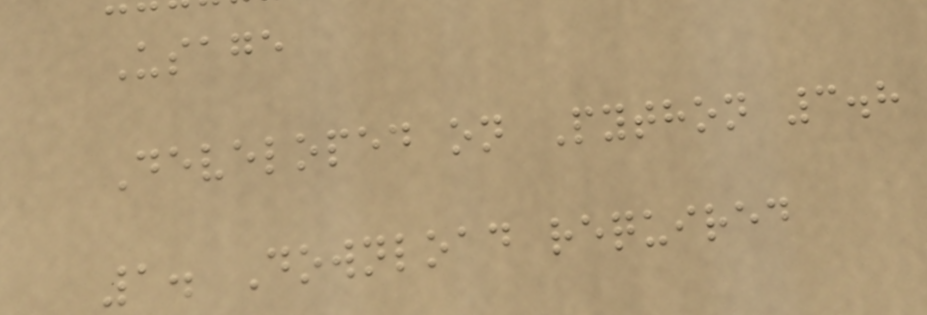Usage
Developed on Python 3.8
1. Download required
